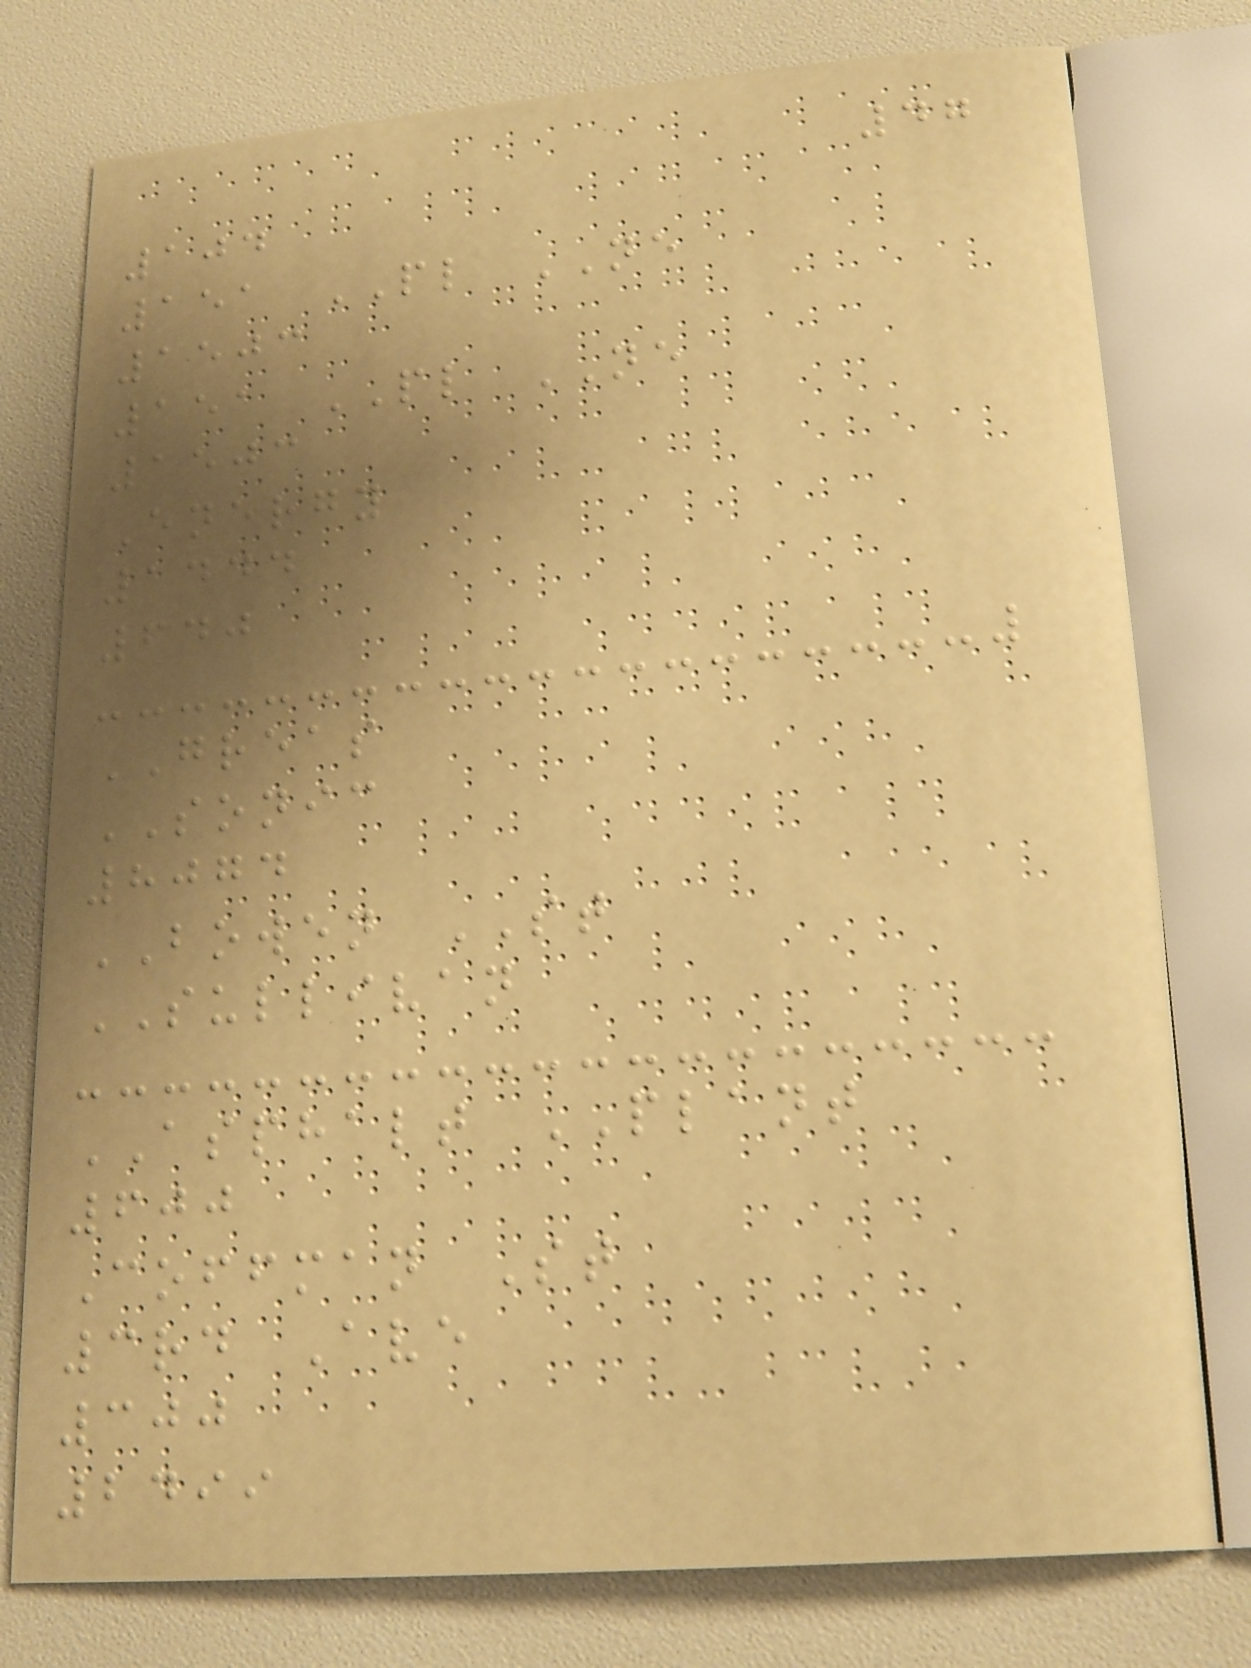47
104
151 PL NE
1503
151 PL NE
1503
Energy
1444
640
GREAS
SONIC
8074
BOWEN ST
SULLIVAN
ASPHALT PLANT
600
Coffman St
3rd Ave
300
2499
